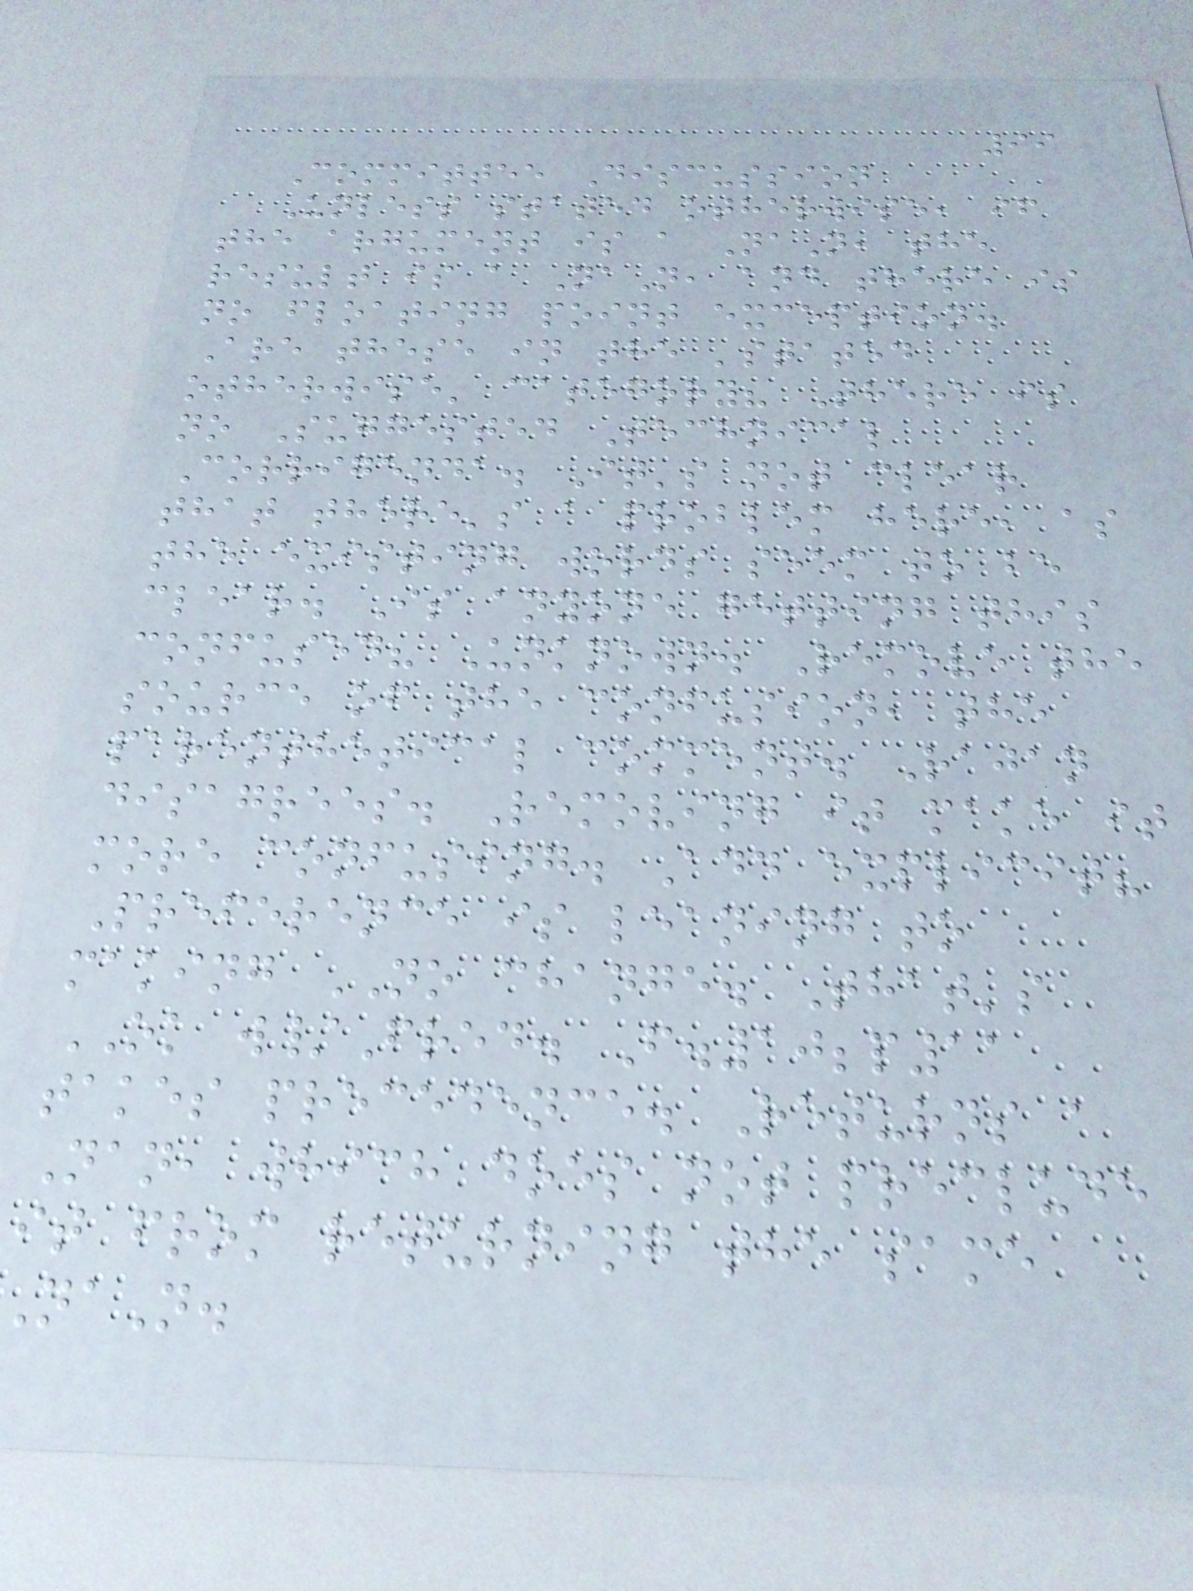99
Committee Discussion
Unless stated otherwise, if
the argument is a NaN, the
result is a NaN, and there is
no floating point exception.
Are these in the 'stated
otherwise' category? There is
no Suggested Technical
Corrigenda. It's not clear
that there's a problem here, as
the existing words seem to be
clear. Is anyone getting this
confused? Unknown. Remove the
source of the confusion, the
parenthetical comment. Rajan
disagrees. Removing it make it
more confusing. Add explicit?
Preference is leaning to
making NO change. That's
OK w/Fred. F.10;p11
takes precedence. Returns a
Nan, which does not preclude
it from returning the same
aN.
